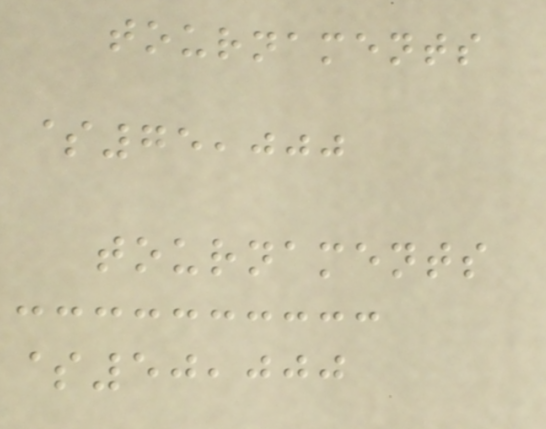tournaments
$75,000
tournaments
$50,000
